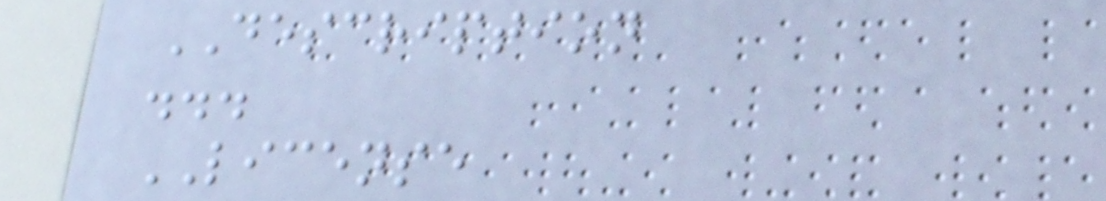DESCRIPTION
...
LICENSE
